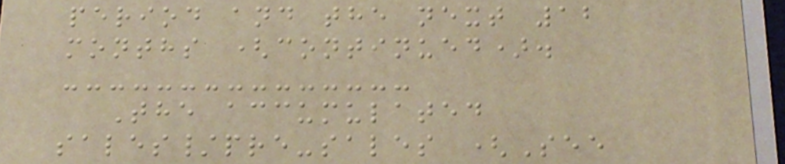period and the next 12
months (continued).
The accumulated
sales/pre-sales (See
